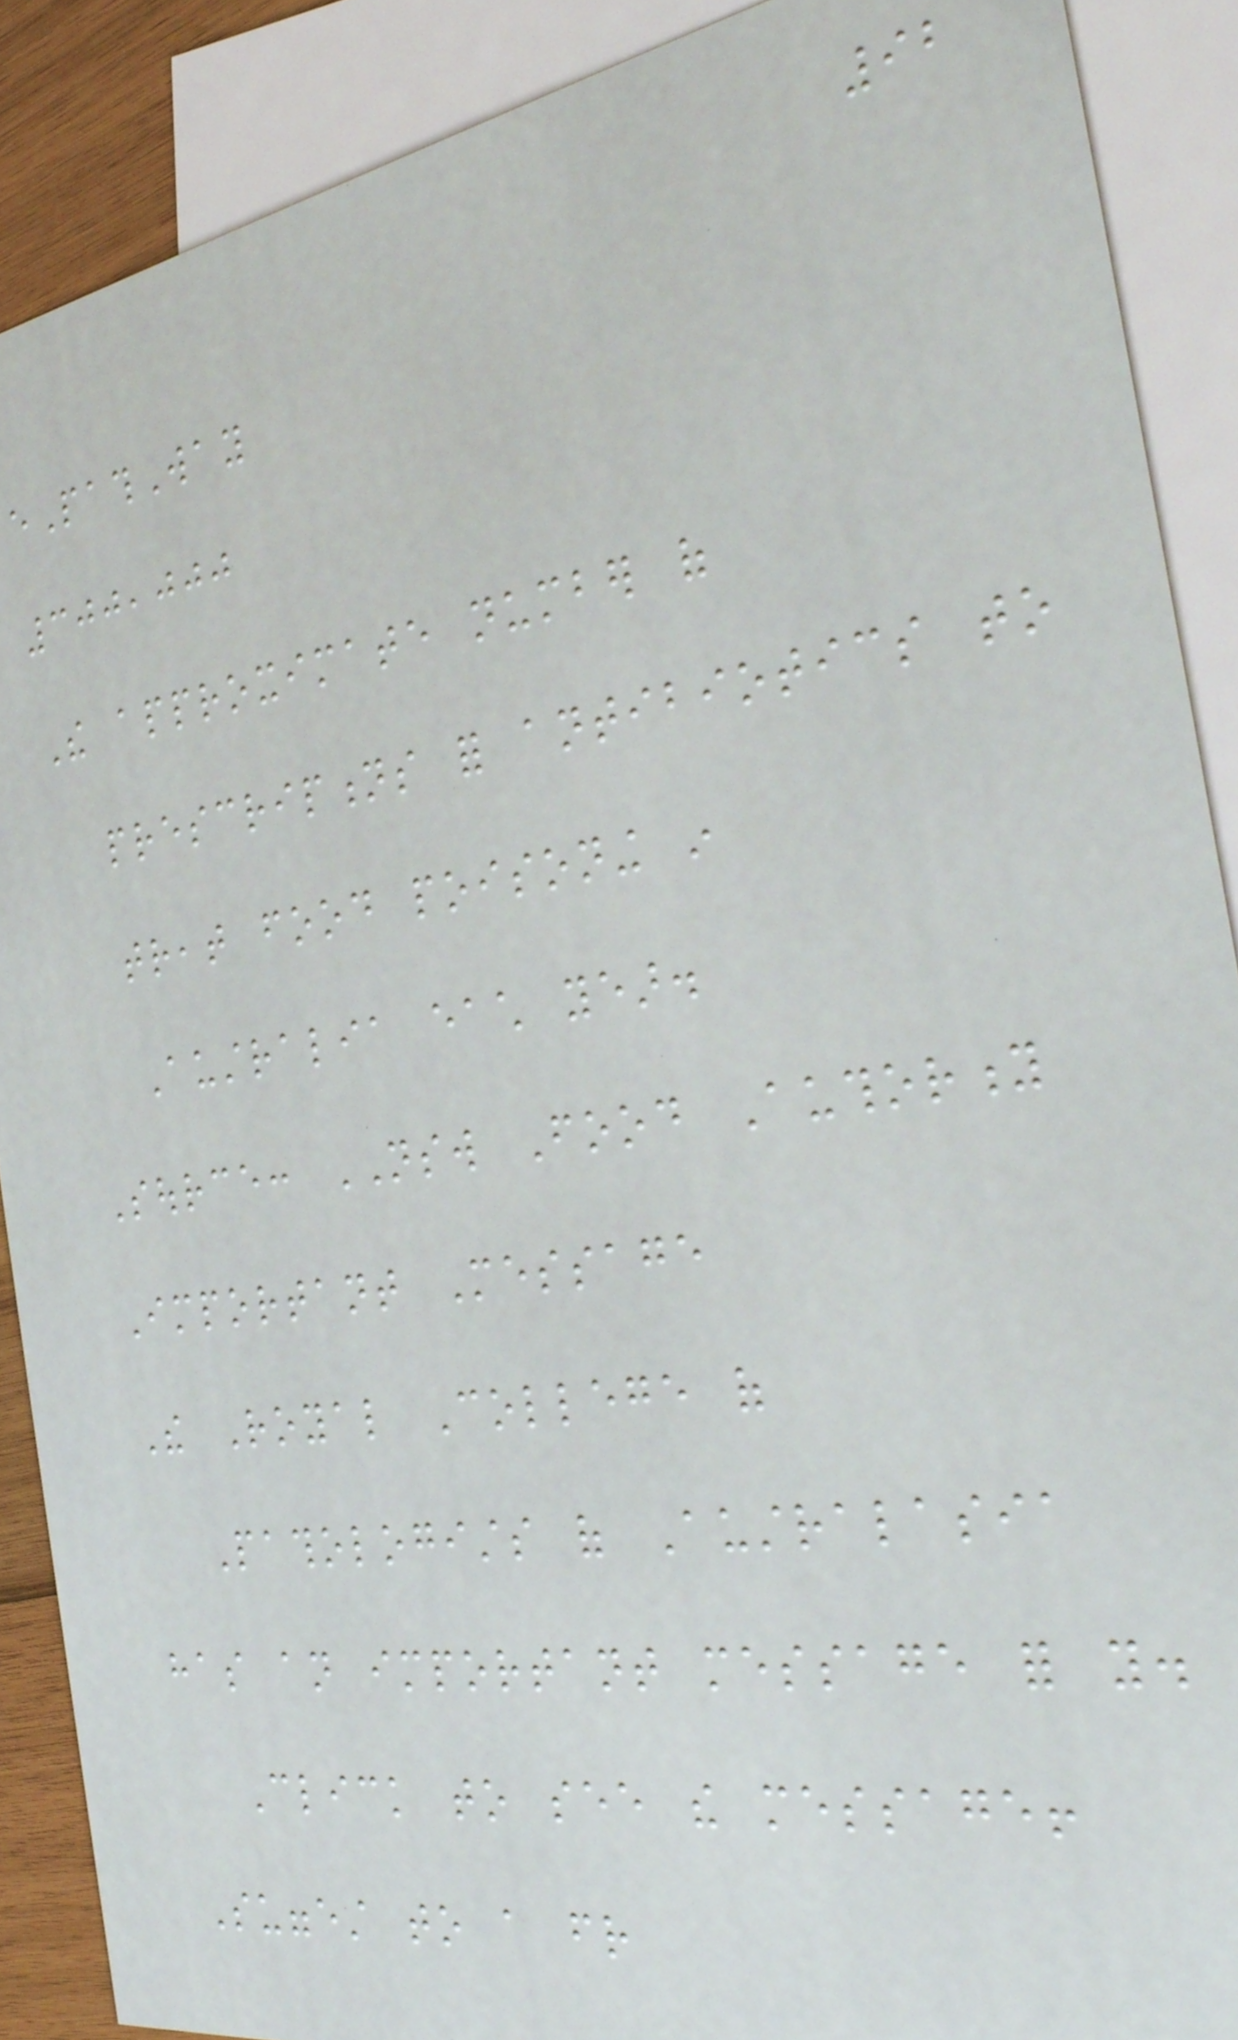92
ePathWay
300,000
The approximate number of
prescriptions for antibiotics to
treat food poisoning in
Australia each year.
Source: NSW Food Authority
Important Message
The Royal College of
Pathologists of Australasia
has an important message for you.
Click to see the message!
Suggest to a friend
